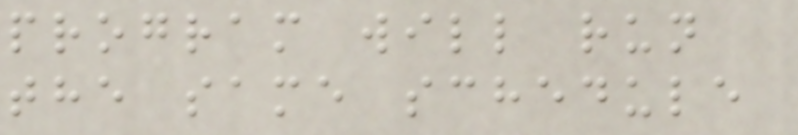program will run
the same schedule
